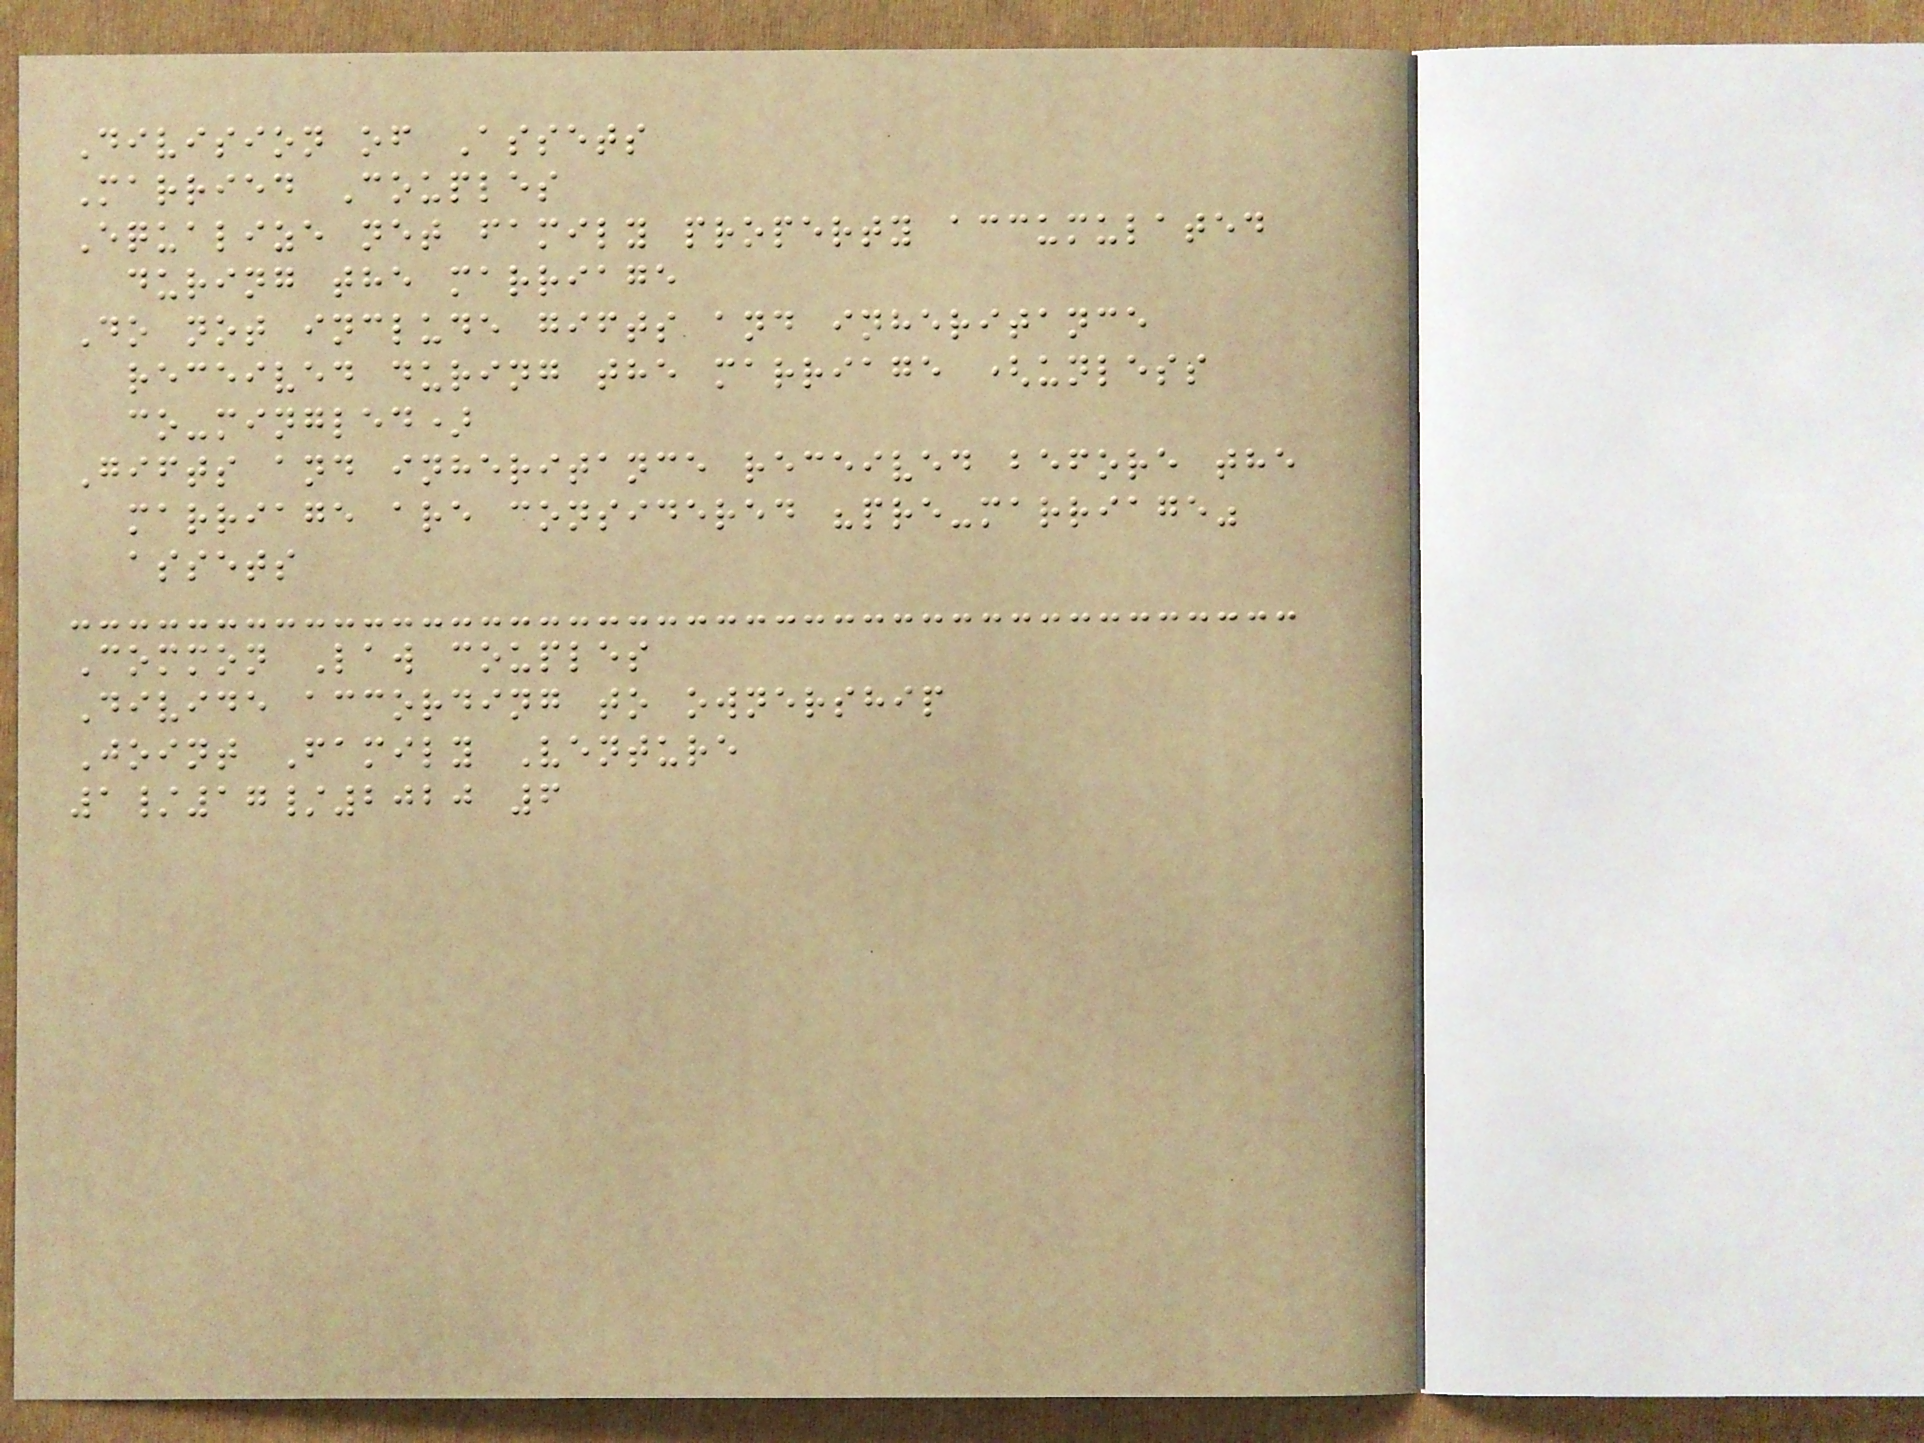Division of Assets
Married Couples
Equalize net family property accumulated
during the marriage
Do not include gifts and inheritance
received during the marriage (unless
co-mingled)
Gifts and inheritance received before the
marriage are considered "pre-marriage"
assets
Common Law couples
Divide according to ownership
Joint Family Venture
1/17/2020 6
